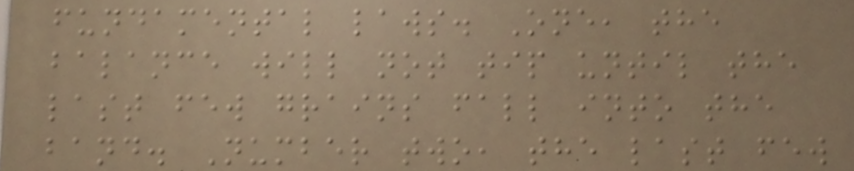fundamental laws. One, the
balance will not tip until the
last few grains fall into the
band. Number two, the last few
